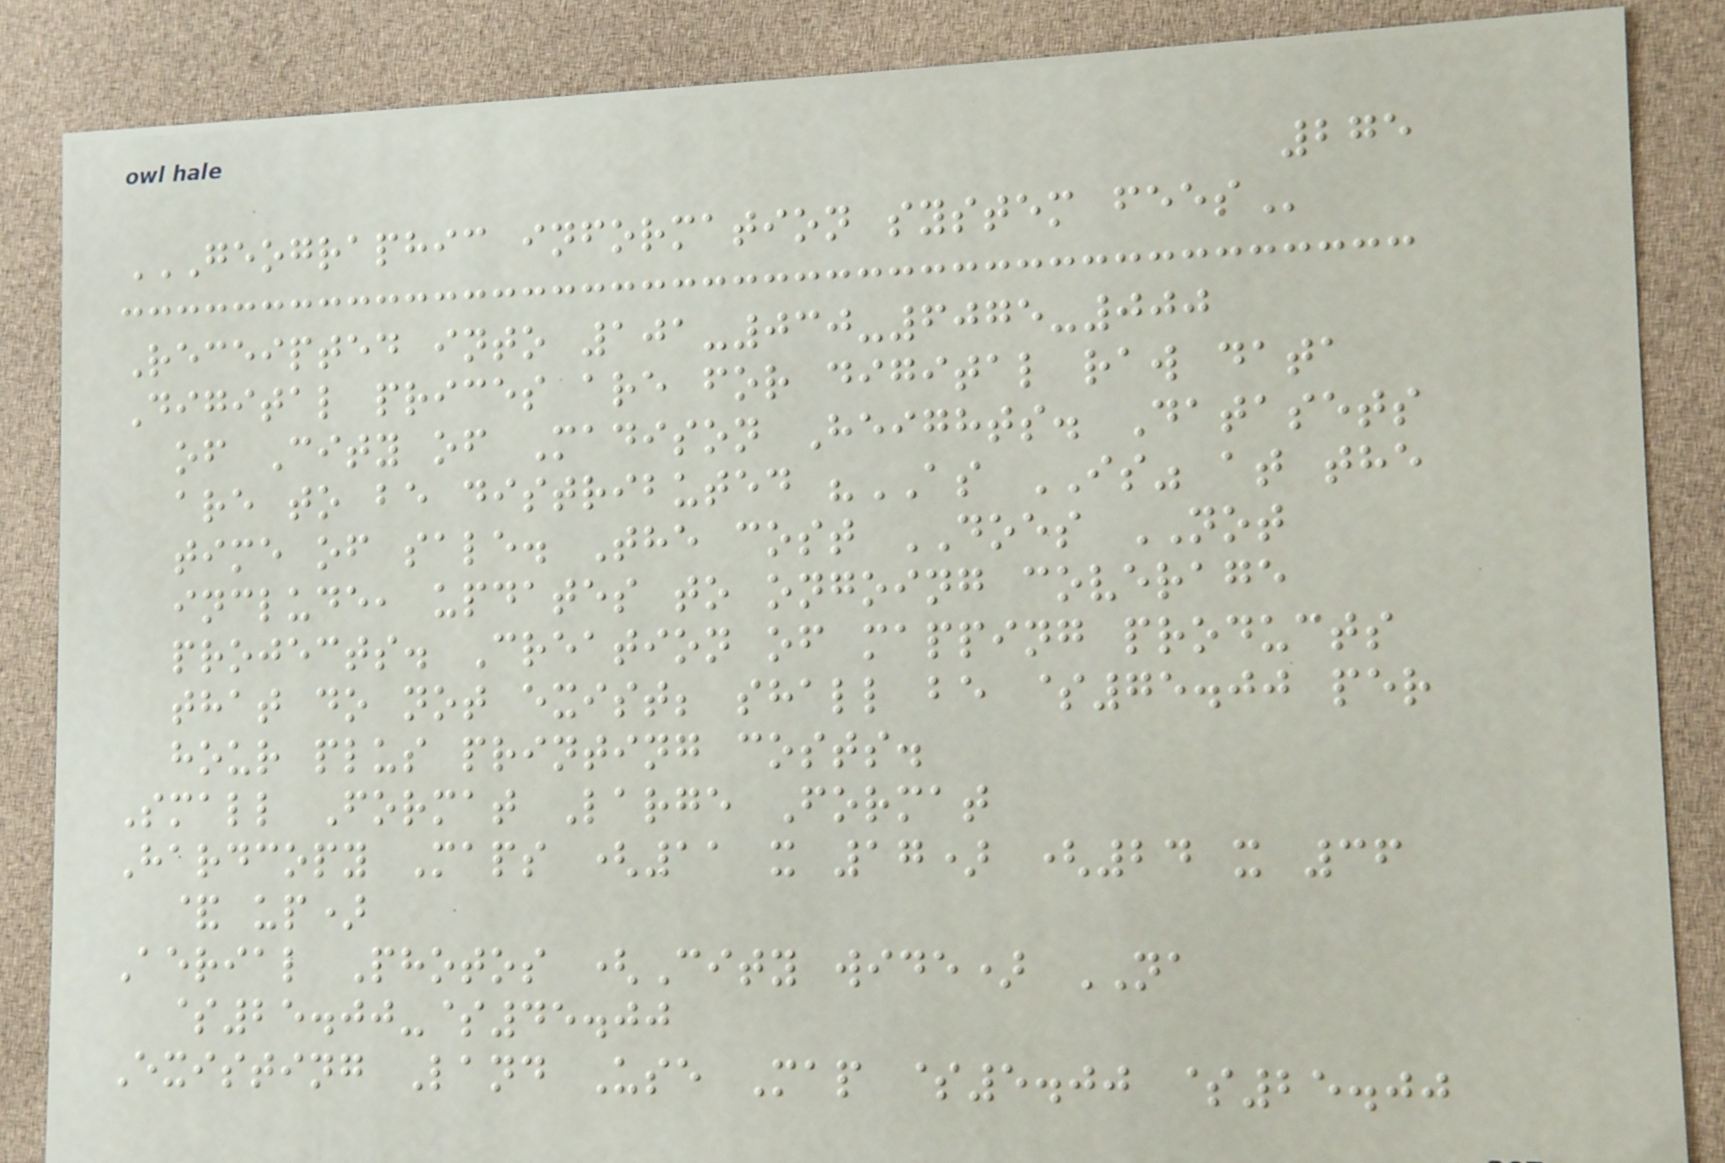275
GEOGRAPHIC INFORMATION SYSTEM FEES
Receipted into 101-030-6075-000
Digital prices are for digital raw data
of City of Madison Heights. Datasets
are to be distributed "AS IS" at the
time of sale. The cost DOES NOT
include, updates to ongoing coverage
projects. Creation of mapping products
that do not exist; shall be $75.00 per
hour plus printing costs.
Small Format Large Format
Hardcopy Maps (11 x 17) (24 x 36
& up)
Aerial Photos (City wide) NA
$25.00-$45.00
Existing Land Use Map $5.00 $25.00
